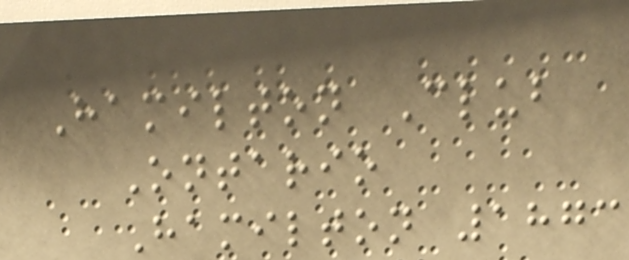Hamilton Club
Ontario
Hamilton 1873
